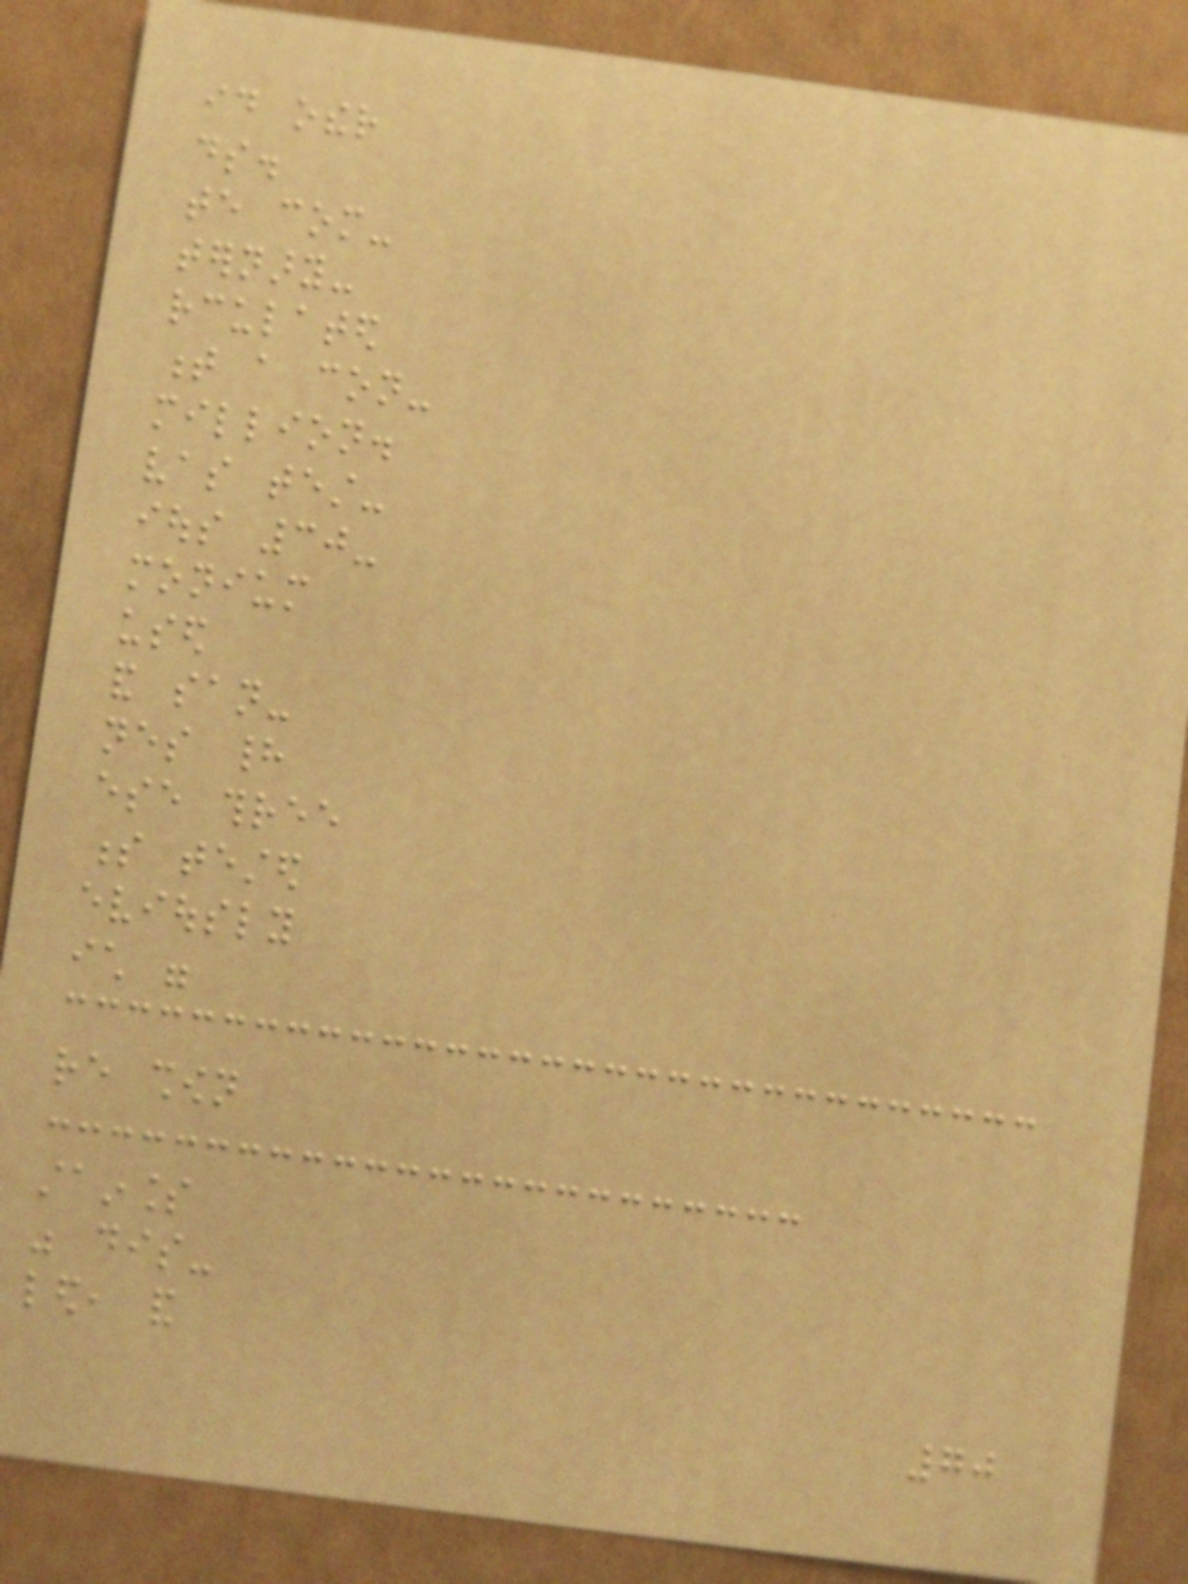id other
ds.
te com-
ternary-
rculated
t a con-
million.
vas test-
ious 30-
monium
used
and san-
nes had
ese three
s tested
eviously
ich were
re shown
stainless
was dis-
led, and
70
